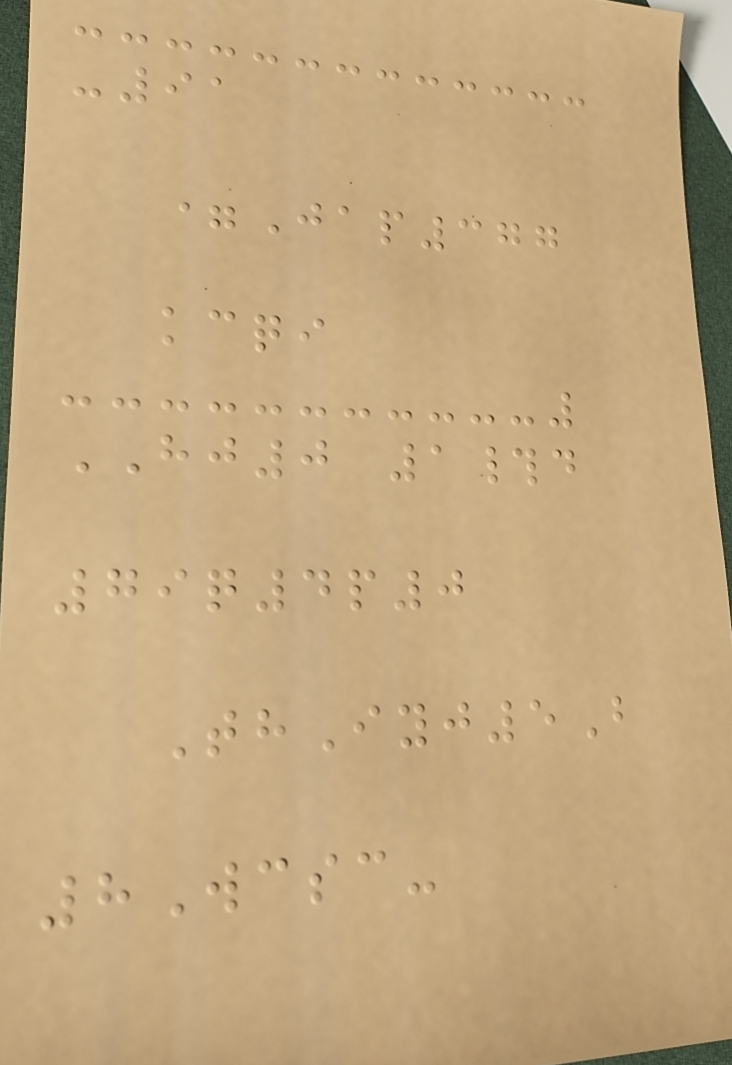-91
=Jap377
kcqi
HJ0 1#d
79q4p0
ThIyj5B
8Wcsc-
